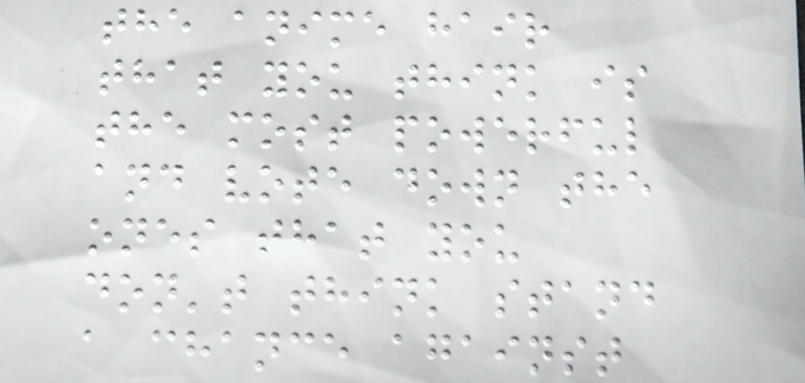the anime hair
that you think is
the most powerful
and vote down the
ones that you
don't think stand
a chance against
